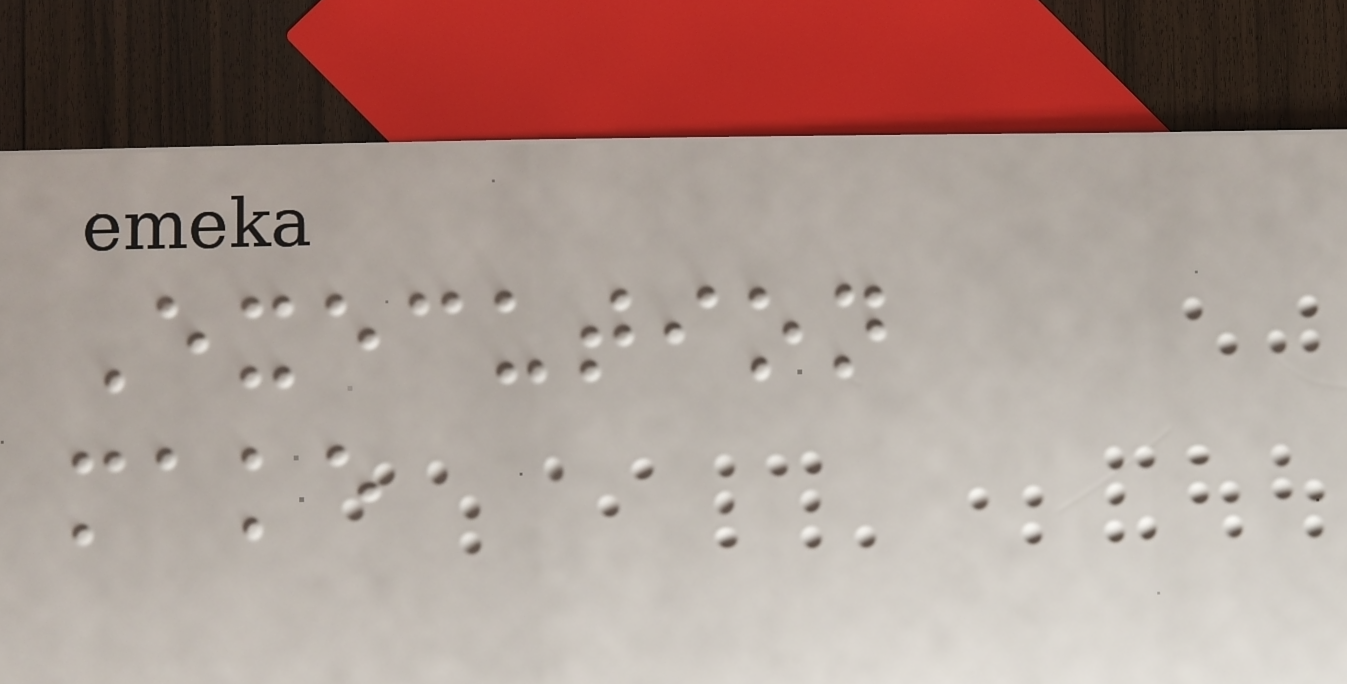Execution
make
